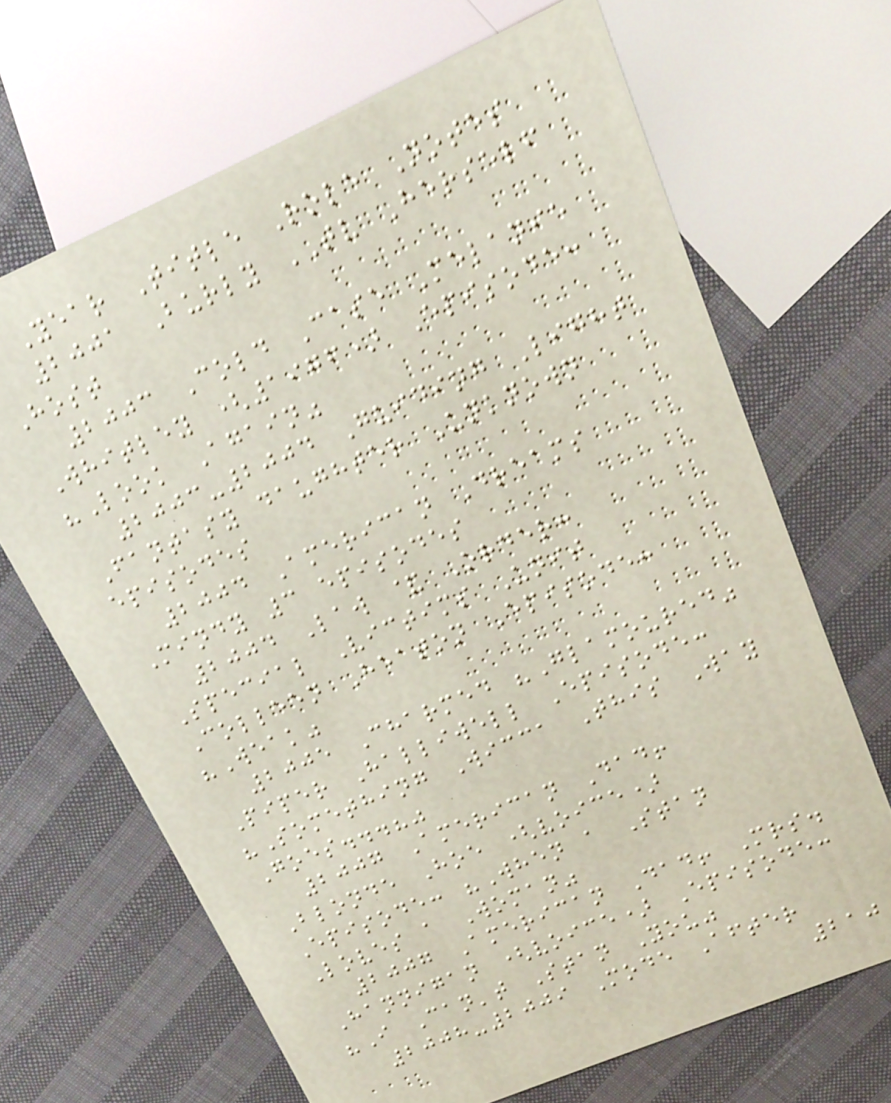Year Title Role Notes
2001 Burly TV Herself
Host
2003 Cold Case Melanie
Whitley (1976) Episode:
"Look Again"
2003-2004 Guiding Light
Fantasy daughter Unknown
episodes
2004 American Dreams
Mindy 3 episodes
2004 Law & Order:
Special Victims Unit
Colleen Heaton Episode:
"Weak"
2005 Charmed "Glamoured"
Piper Halliwell Episode:
"Something Wicca This Way
Goes...?"
2007 American Dad!
Blonde Hoe (voice)
Episode: "When a Stan
Loves a Woman"
2007 American Dad! Mrs.
Hannigan (voice) Episode:
"I Can't Stan You"
2008-2009 Mode After
210
